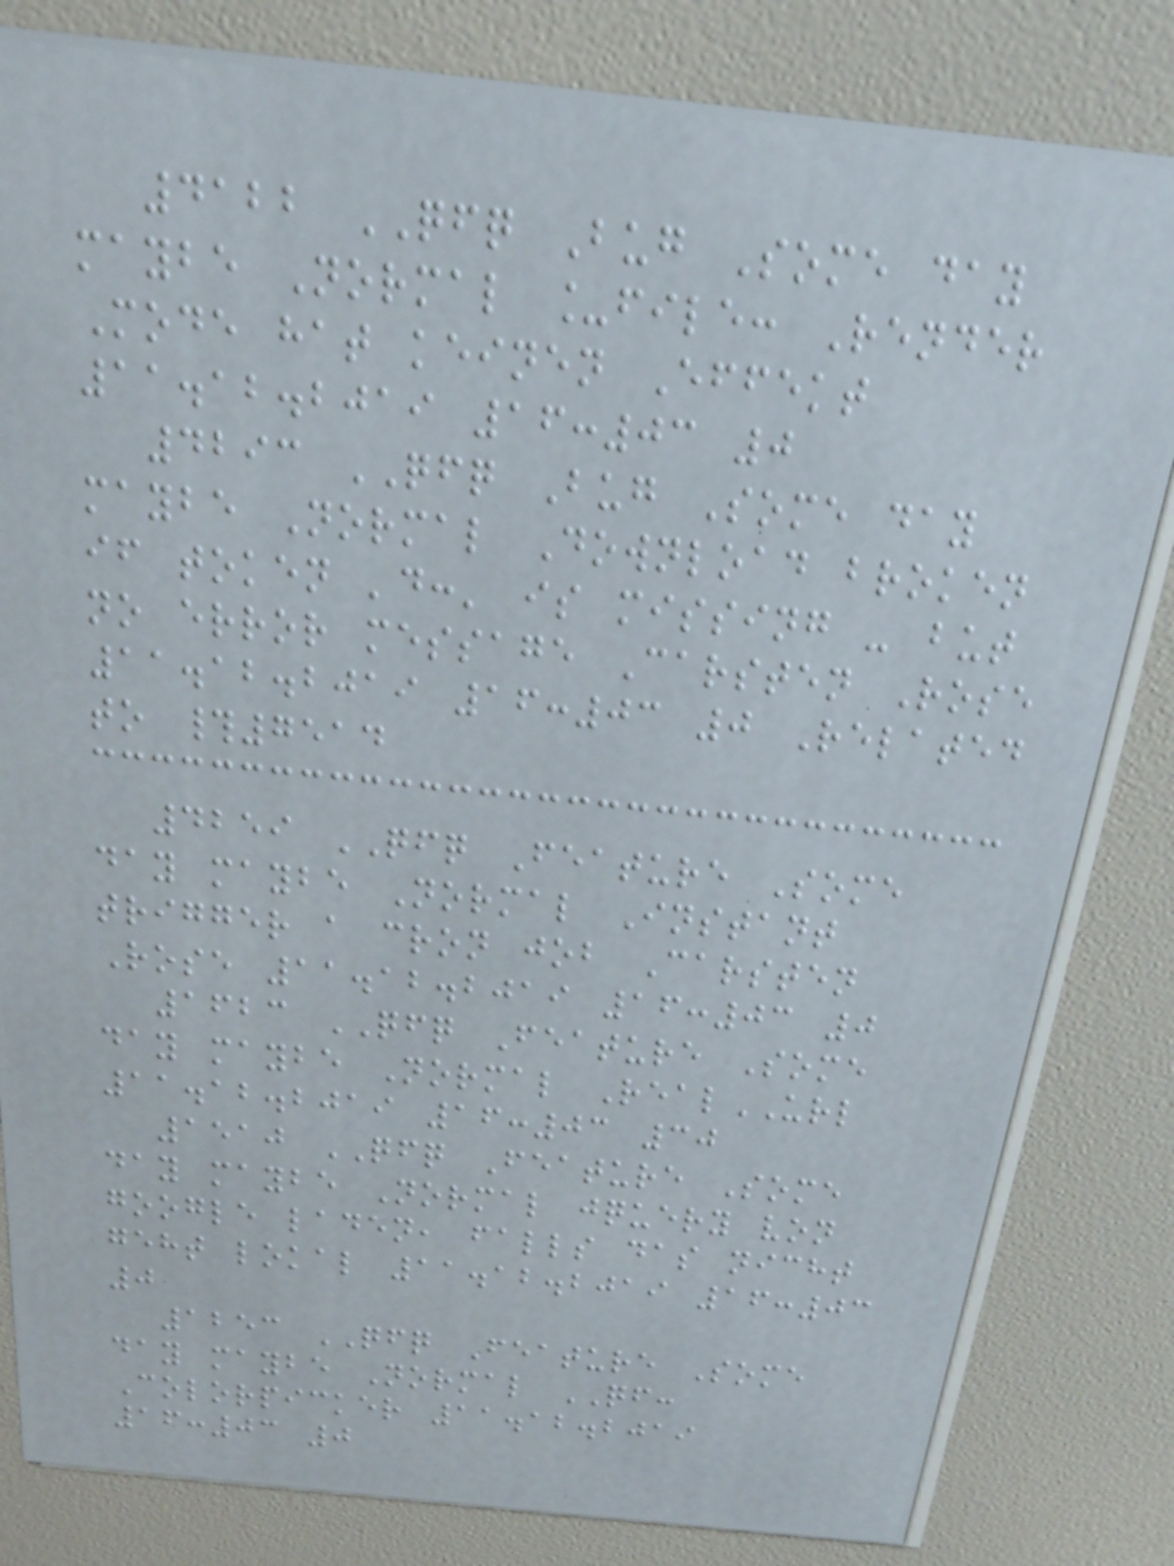4122 QFQ Bug Some day
maybe Normal _file: Render
Mode hat keinen Effekt
11.12.2019 16:03 0
4293 QFQ Bug Some day
maybe Normal Download broken
if token 'd:' is missing - but
no error message Carsten Rose
11.12.2019 16:03 0 Related
to #7514
4259 QFQ Feature Some
day maybe Normal Instant
trigger a cron job Carsten
Rose 11.12.2019 16:03 0
1623 QFQ Feature Some
day maybe Normal RealURL
11.12.2019 16:03 30
1510 QFQ Feature Some
day maybe Normal jquery von
google laden, falls das nicht
geht lokal 11.12.2019 16:03
0
1253 QFQ Feature Some
day maybe Normal QF:
Colorpicker 11.12.2019
16:03 0
